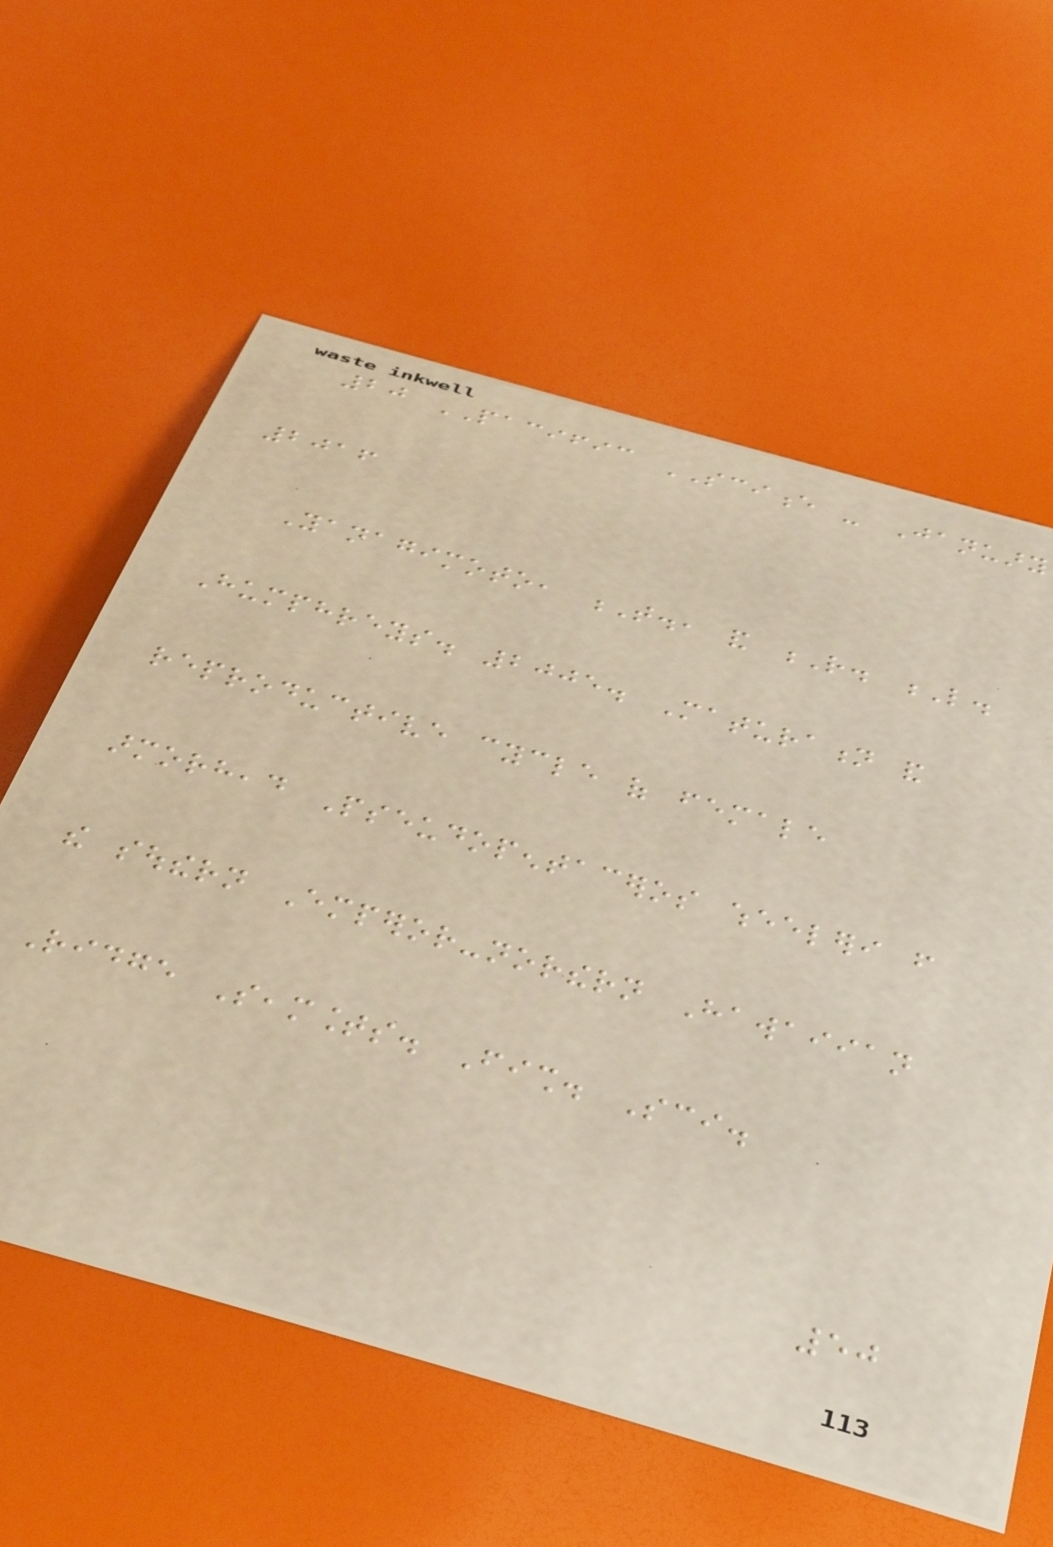20 PACIFIC SCIENCE - January
2016
Yanagimoto, T., and R. L.
Humphreys. 2005. Maturation and
reproductive cycle of female
armorhead Pseudopentaceros wheeleri from
the southern Emperor-northern Hawaiian
Ridge Seamounts. Fish. Sci.
50
